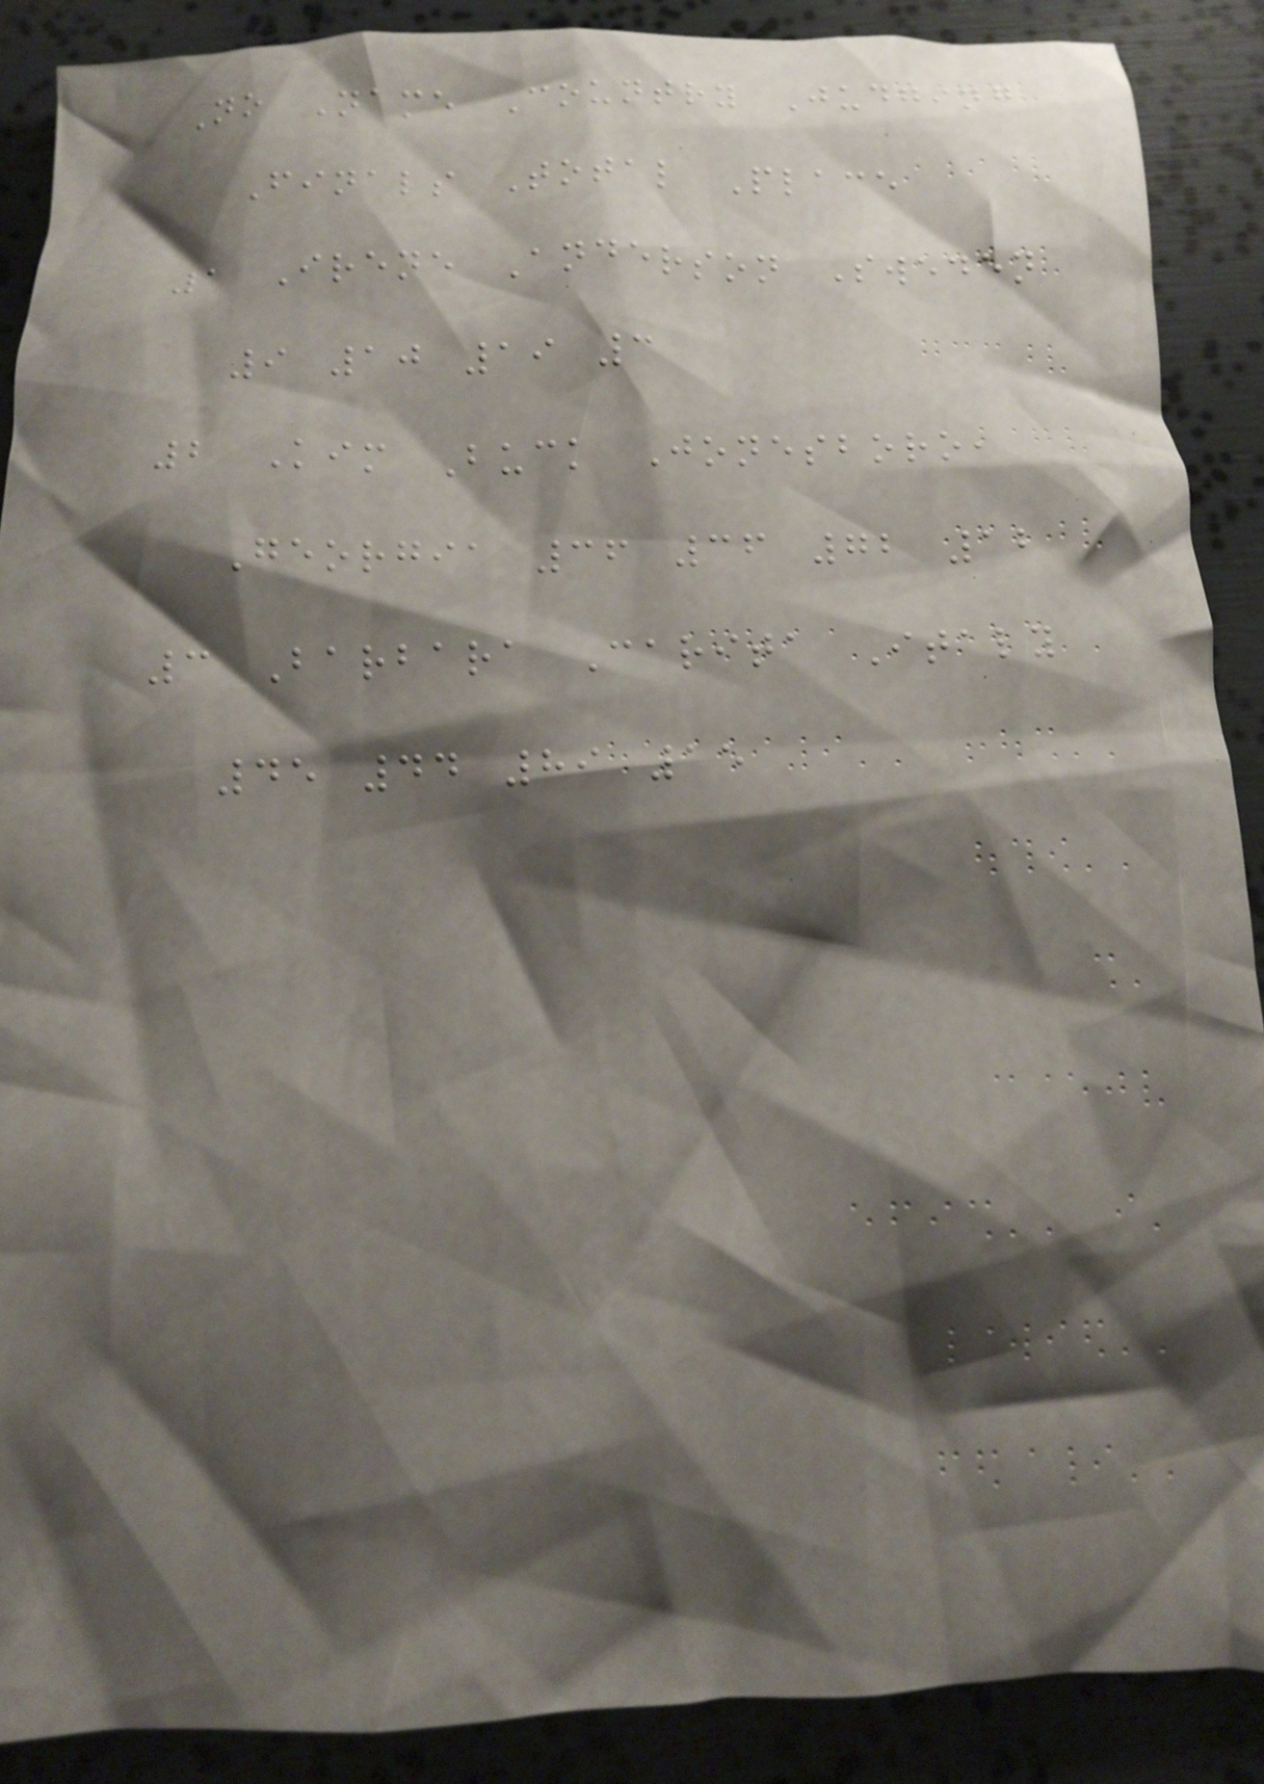No Name Country Judging
Finals Total Place
1 Irene Anderson Sweden
9 10 19 3
2 Kim Buck Jonesboro,
Georgia 36 36 72 12
3 Barbara Carita Italy
45 44 89 15
